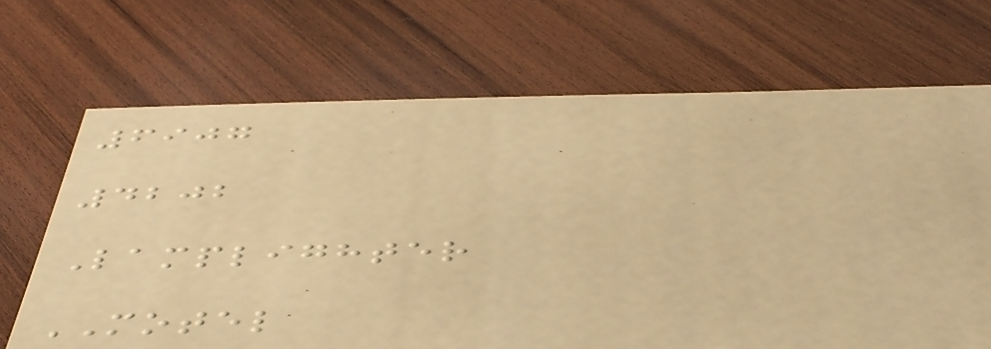6907
4202
Lamplighter
MOTEL
